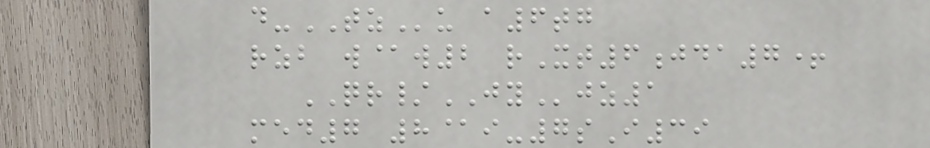d-TZu a6tg
rzb w@w2 rXt6jda7+
QR/JYjz1
med7 8@i-7sI39
